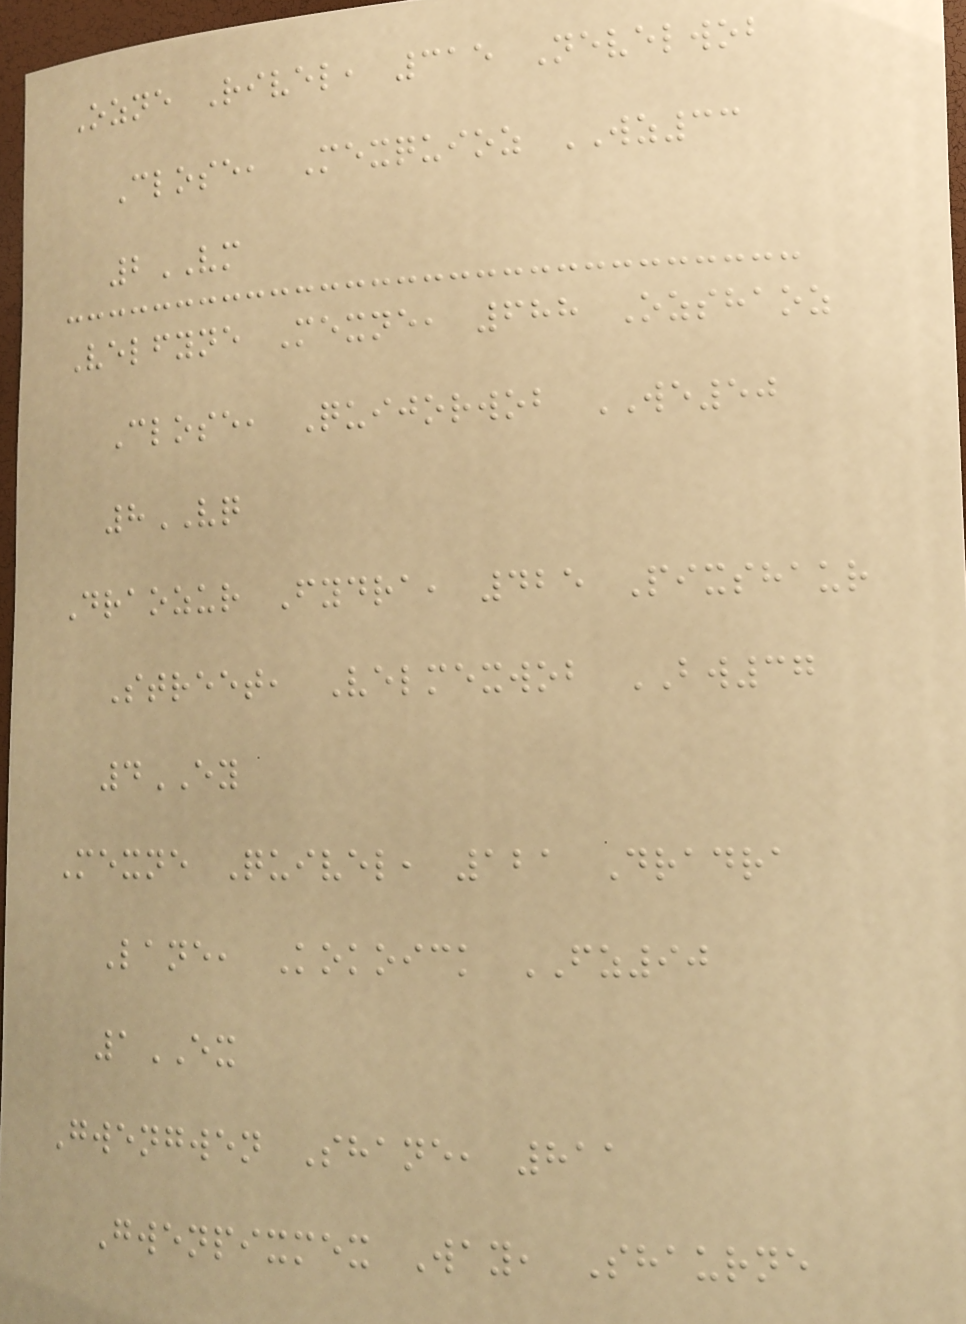Ozne Rivel, 315 Nevelwob
Close, Mexquioz WZ33
2VM
Velfyne Mexne, 688 Ozshaoz
Close, Quijorwob WE50
8VQ
Draozur Fydra, 425 Pixshaur
Street, Velmexwob BW37
4EY
Mexne Quivel, 121 Dradra
Lane, Kokoick FZ90
1EX
Gwengwen Shane, 811
Gwenpixmex Way, Shaurne
